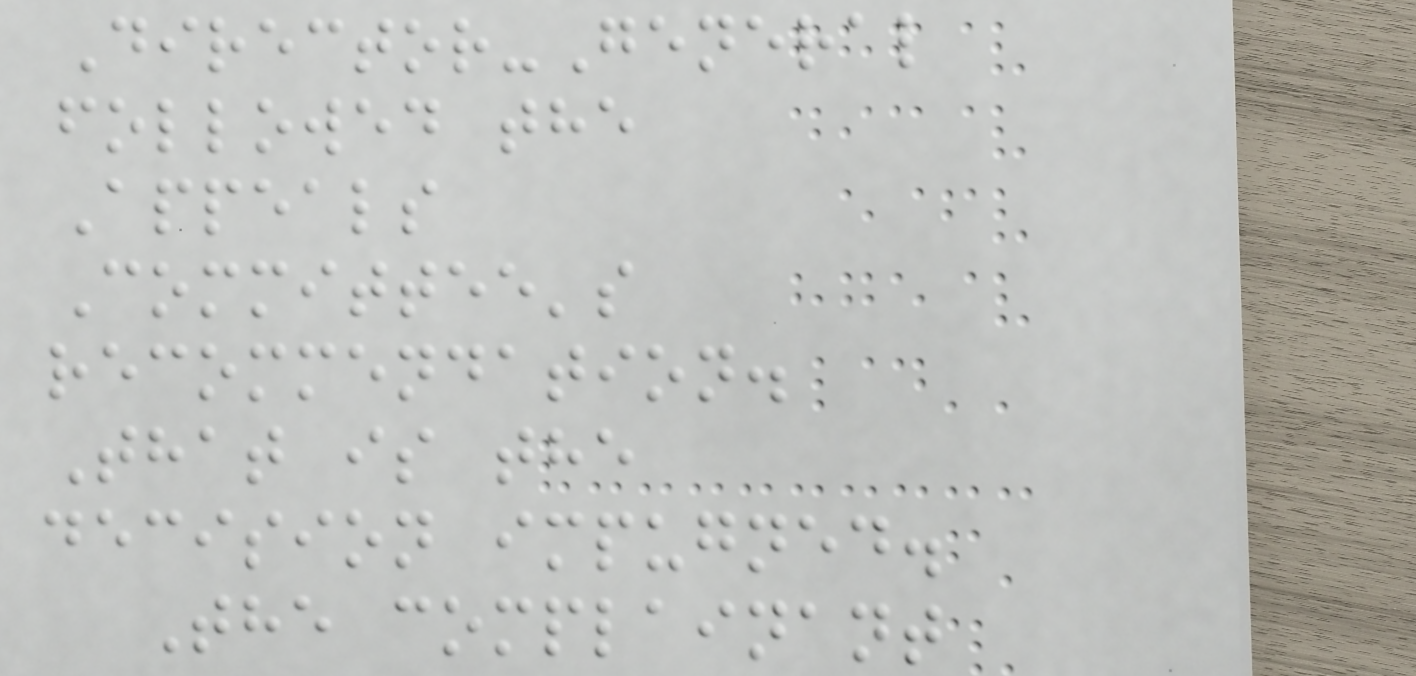Director-General
followed the
Appeals
Committee's
recommendation.
That is the
decision impugned.
The complainant
